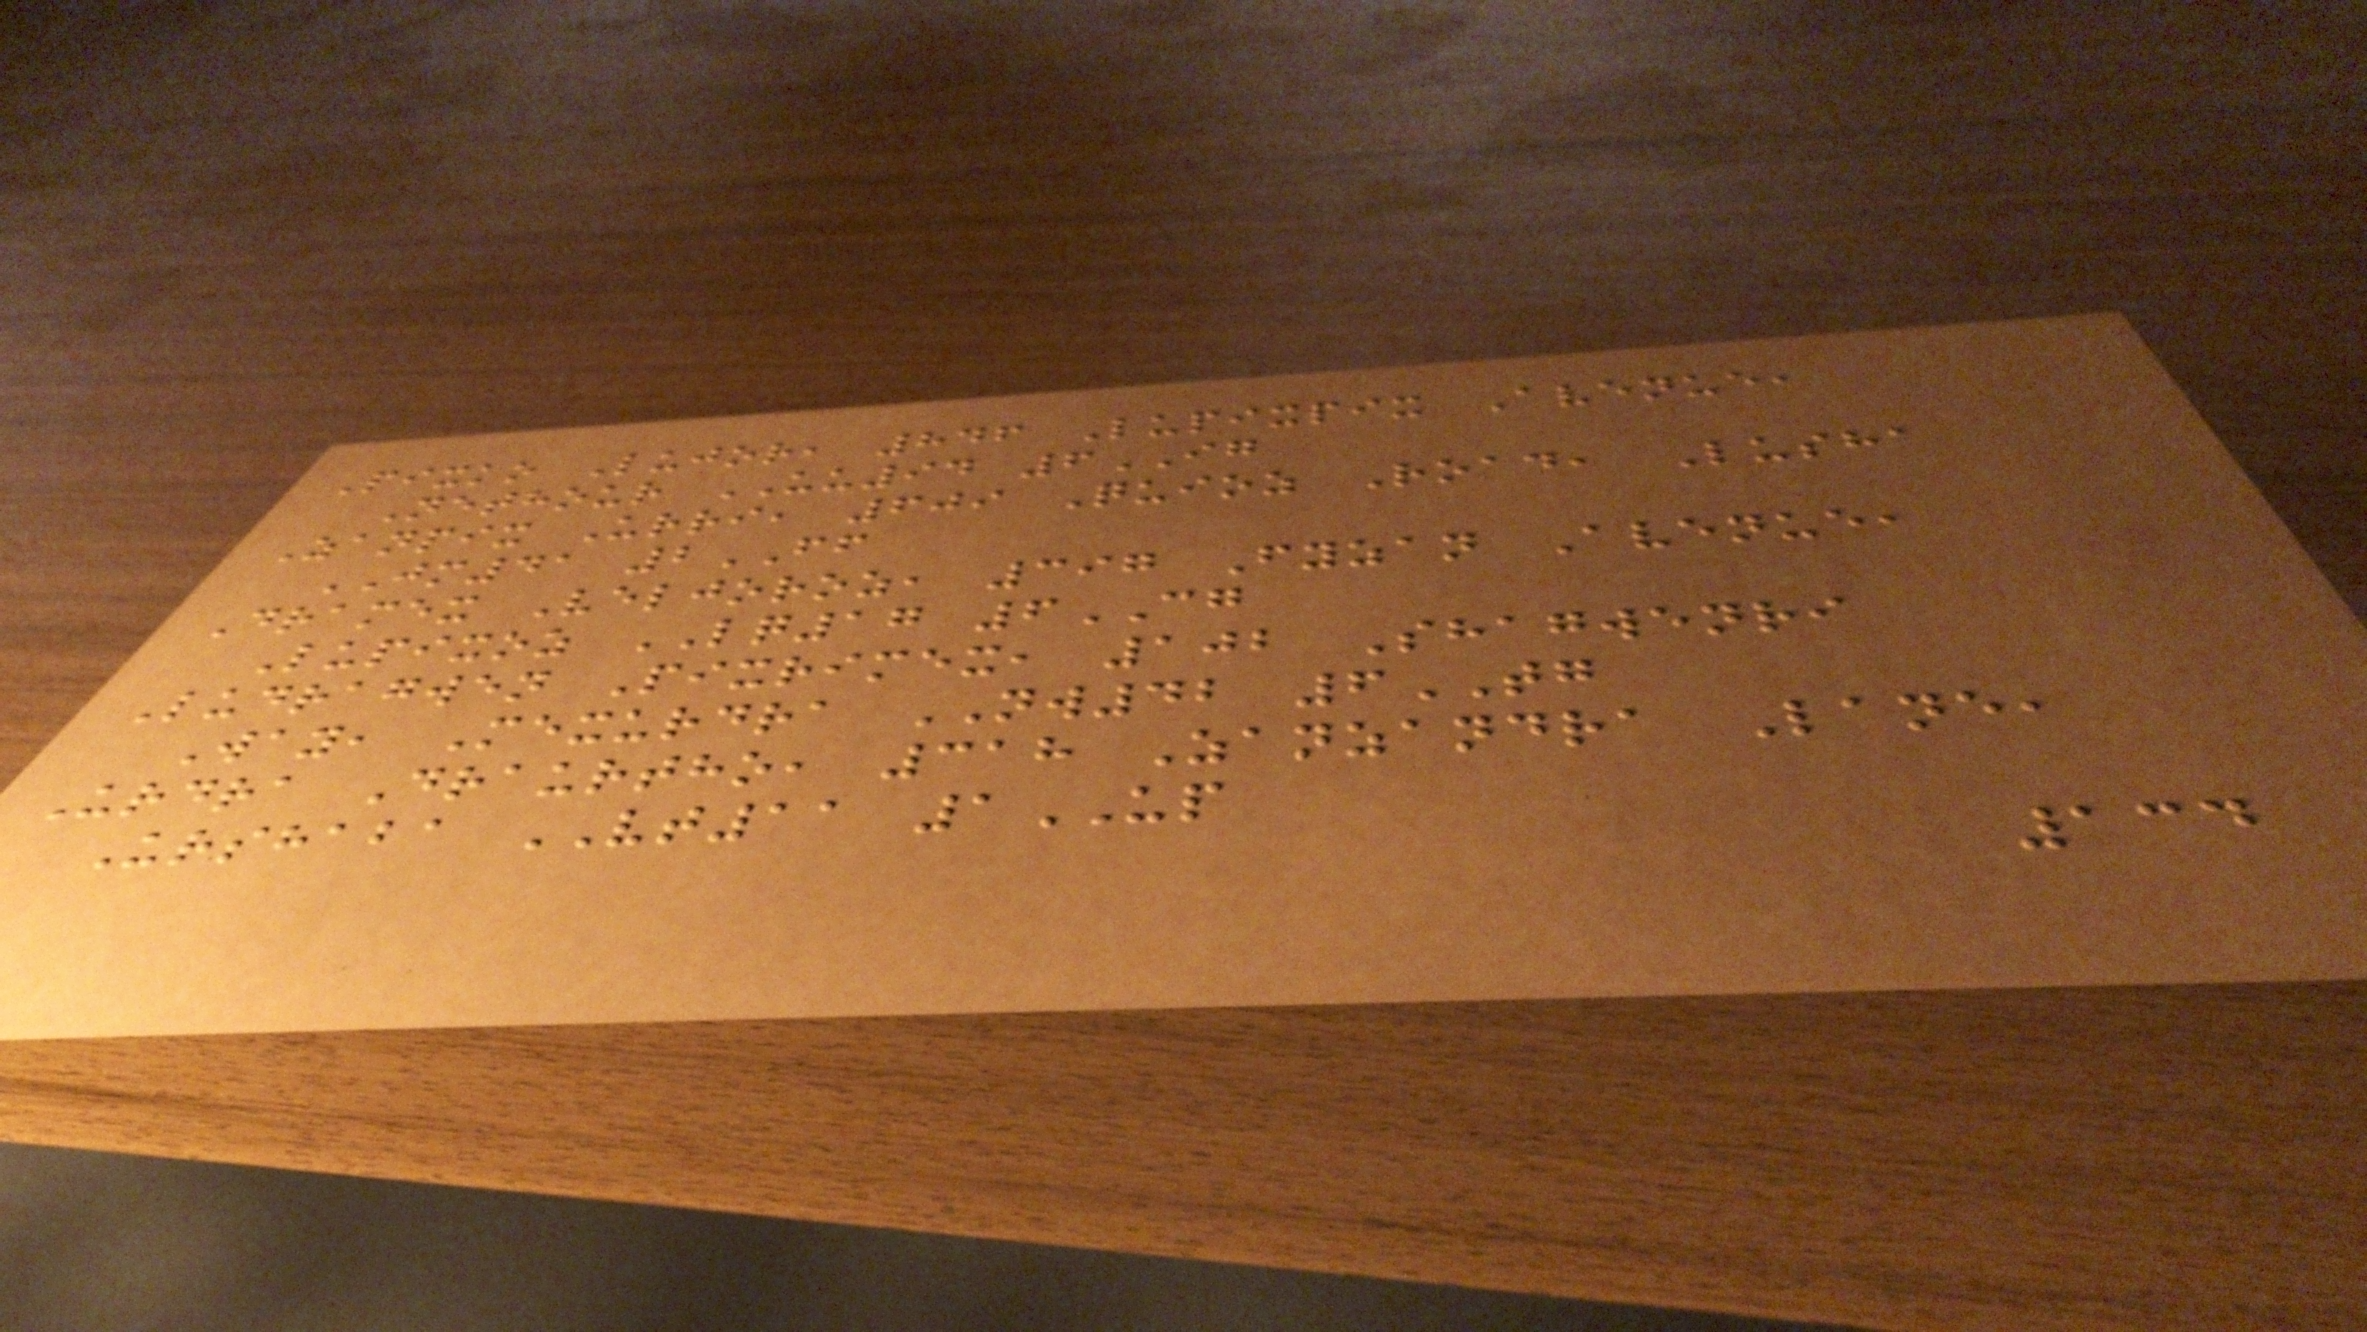Pixko Lujor, 846 Lupixpix Avenue,
Nethour UU94 6IG
Zanpix Urri, 609 Quioz Road, Lusha
JM41 2FF
Dramex Veljoroz, 397 Fyzan Avenue,
Lupixoz LQ17 6CG
Ludragwen Pixrimex, 102 Shagwenri
Way, Mexurdra NW42 6TG
Urdra Draurtho, 318 Zanzandra Lane,
Urshaba VT11 1UP
134
